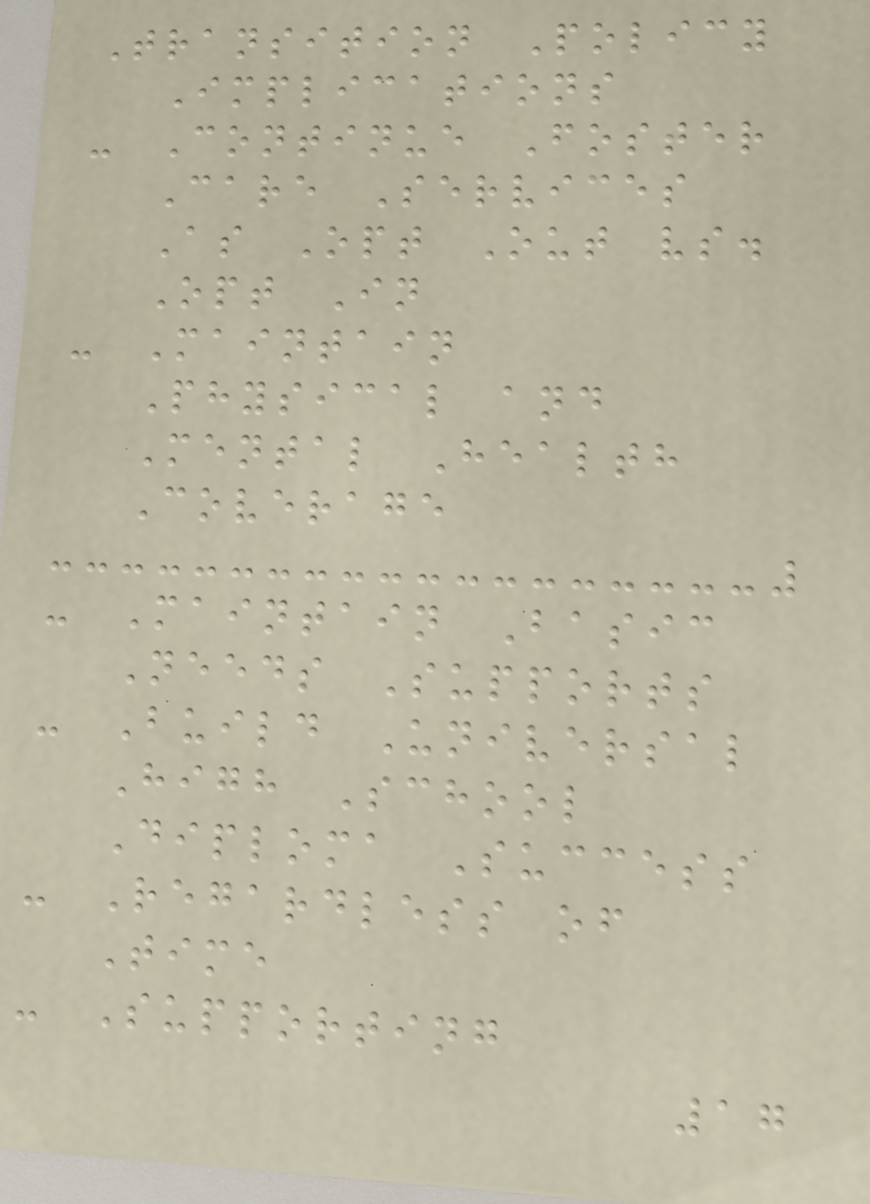Transition Policy
Implications
- Continue Foster
Care Services
As Opt Out vs.
Opt In
- Maintain
Physical and
Mental Health
Coverage
- Maintain Basic
Needs Supports
- Build Universal
High School
Diploma Success
- Regardless of
Time
- Supporting
17
